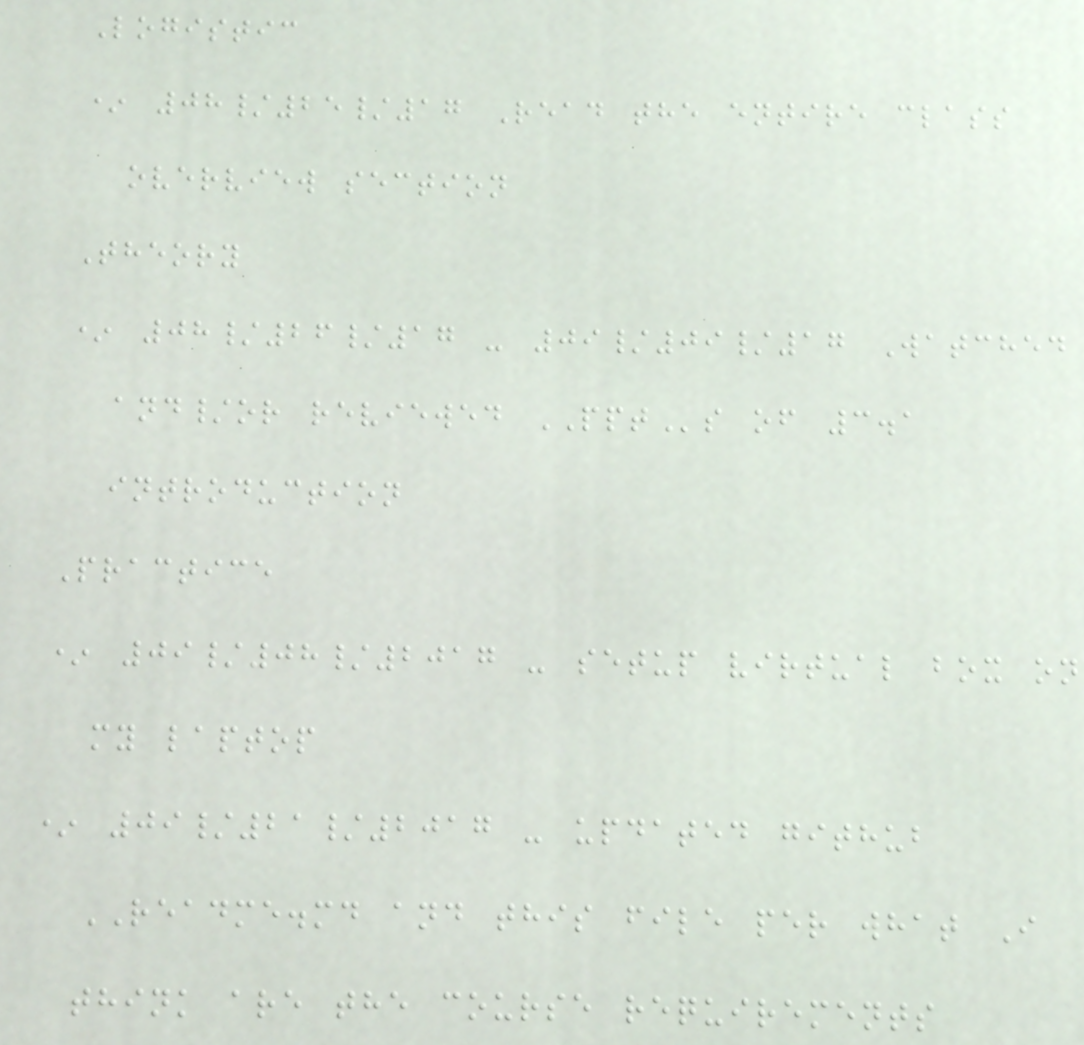Logistic
* 08/25/17 Read the entire class
overview section
Theory
* 08/26/17 - 09/09/17 Watched
and/or reviewed PPTs of 3.1
introduction
Practice
* 09/08/2017 - setup virtual box on
my laptop
* 09/21/2017 - updated github
README.md and this file per what I
think are the course requirements
